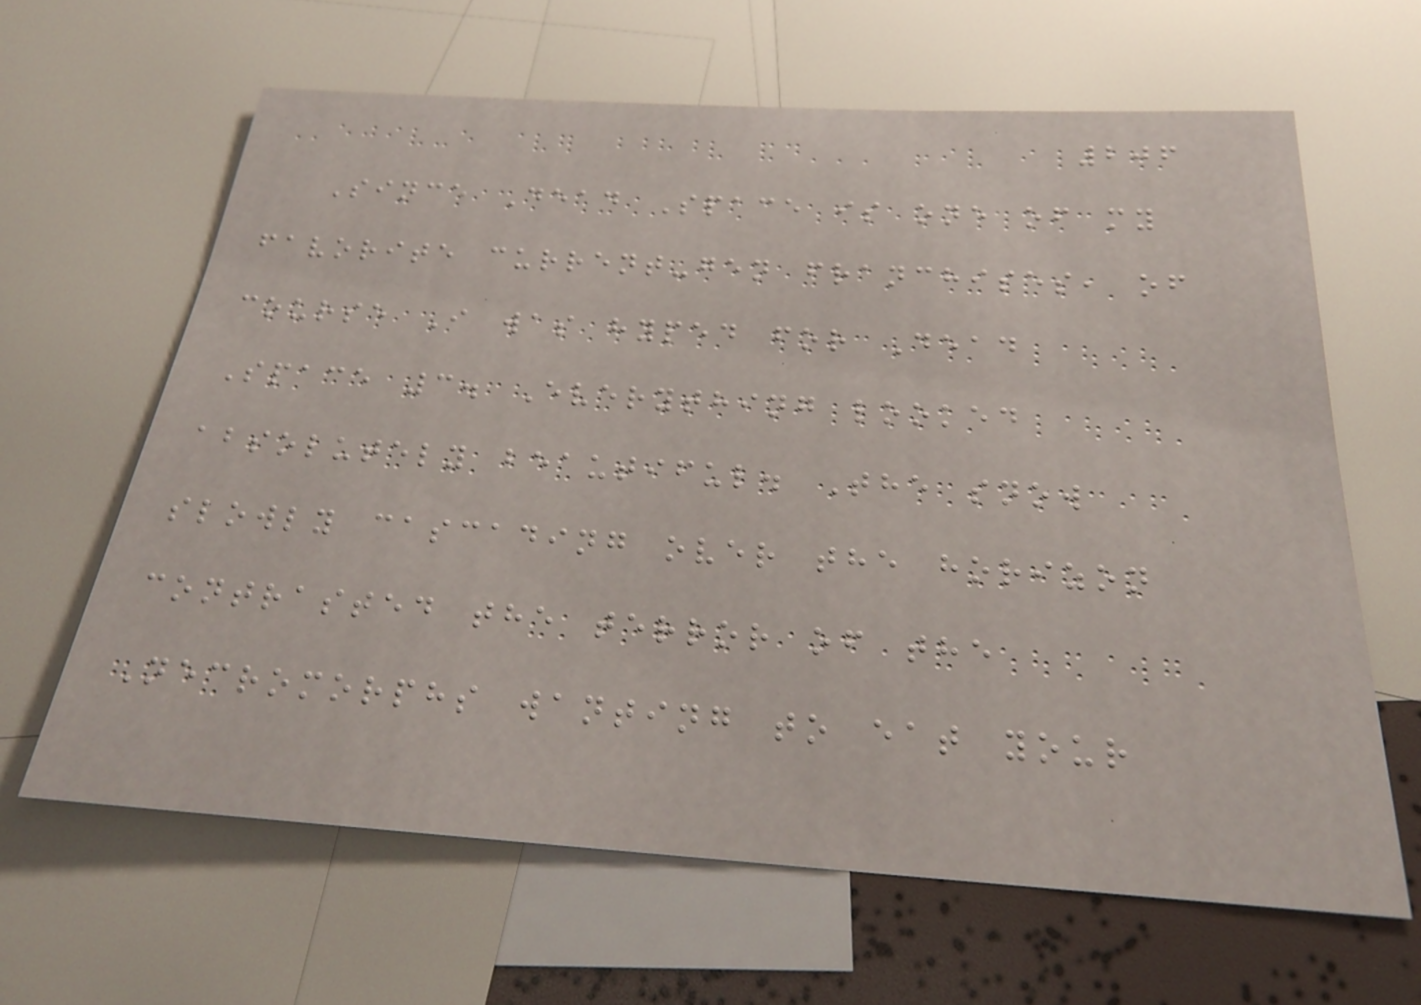206
Since Dead Space is one of my
favorite current-gen franchises, of
course I was hyped for Dead
Space 3. Everything looked
absolutely beautiful. The snow
slowly cascading over the horizon
contrasted the terror of the
Necromorphs wanting to eat your
